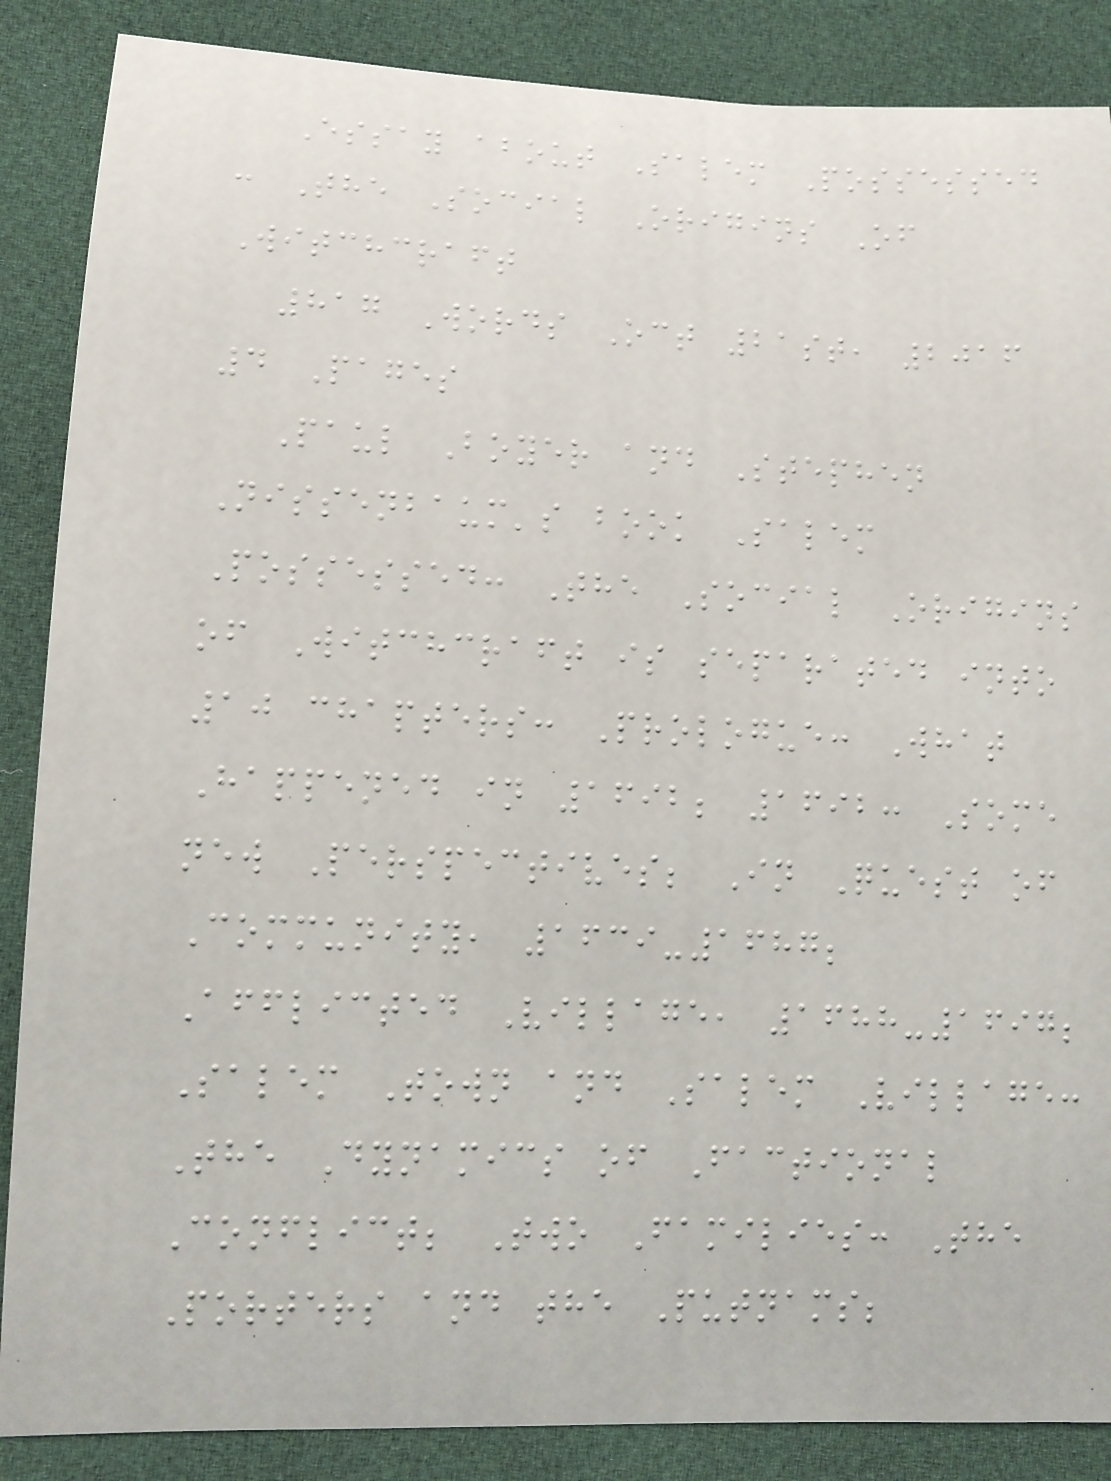Essay about Salem Possessed
: The Social Origins Of
Witchcraft
817 Words Oct 21st, 2016
4 Pages
Paul Boyer and Stephen
Nissenbaum's book Salem
Possessed: The Social Origins
of Witchcraft is separated into
10 chapters: Prologue: What
Happened in 1692; 1692: Some
new Perspectives; In Quest of
Community, 1639-1687;
Afflicted Village, 1688-1697;
Salem Town and Salem Village:
The Dynamics of Factional
Conflict; Two Families: The
Porters and the Putnams;
